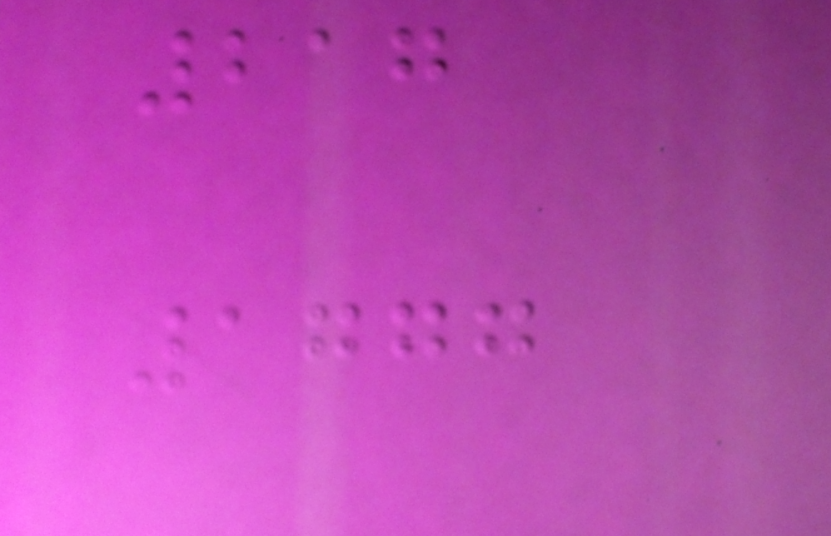217
1777
